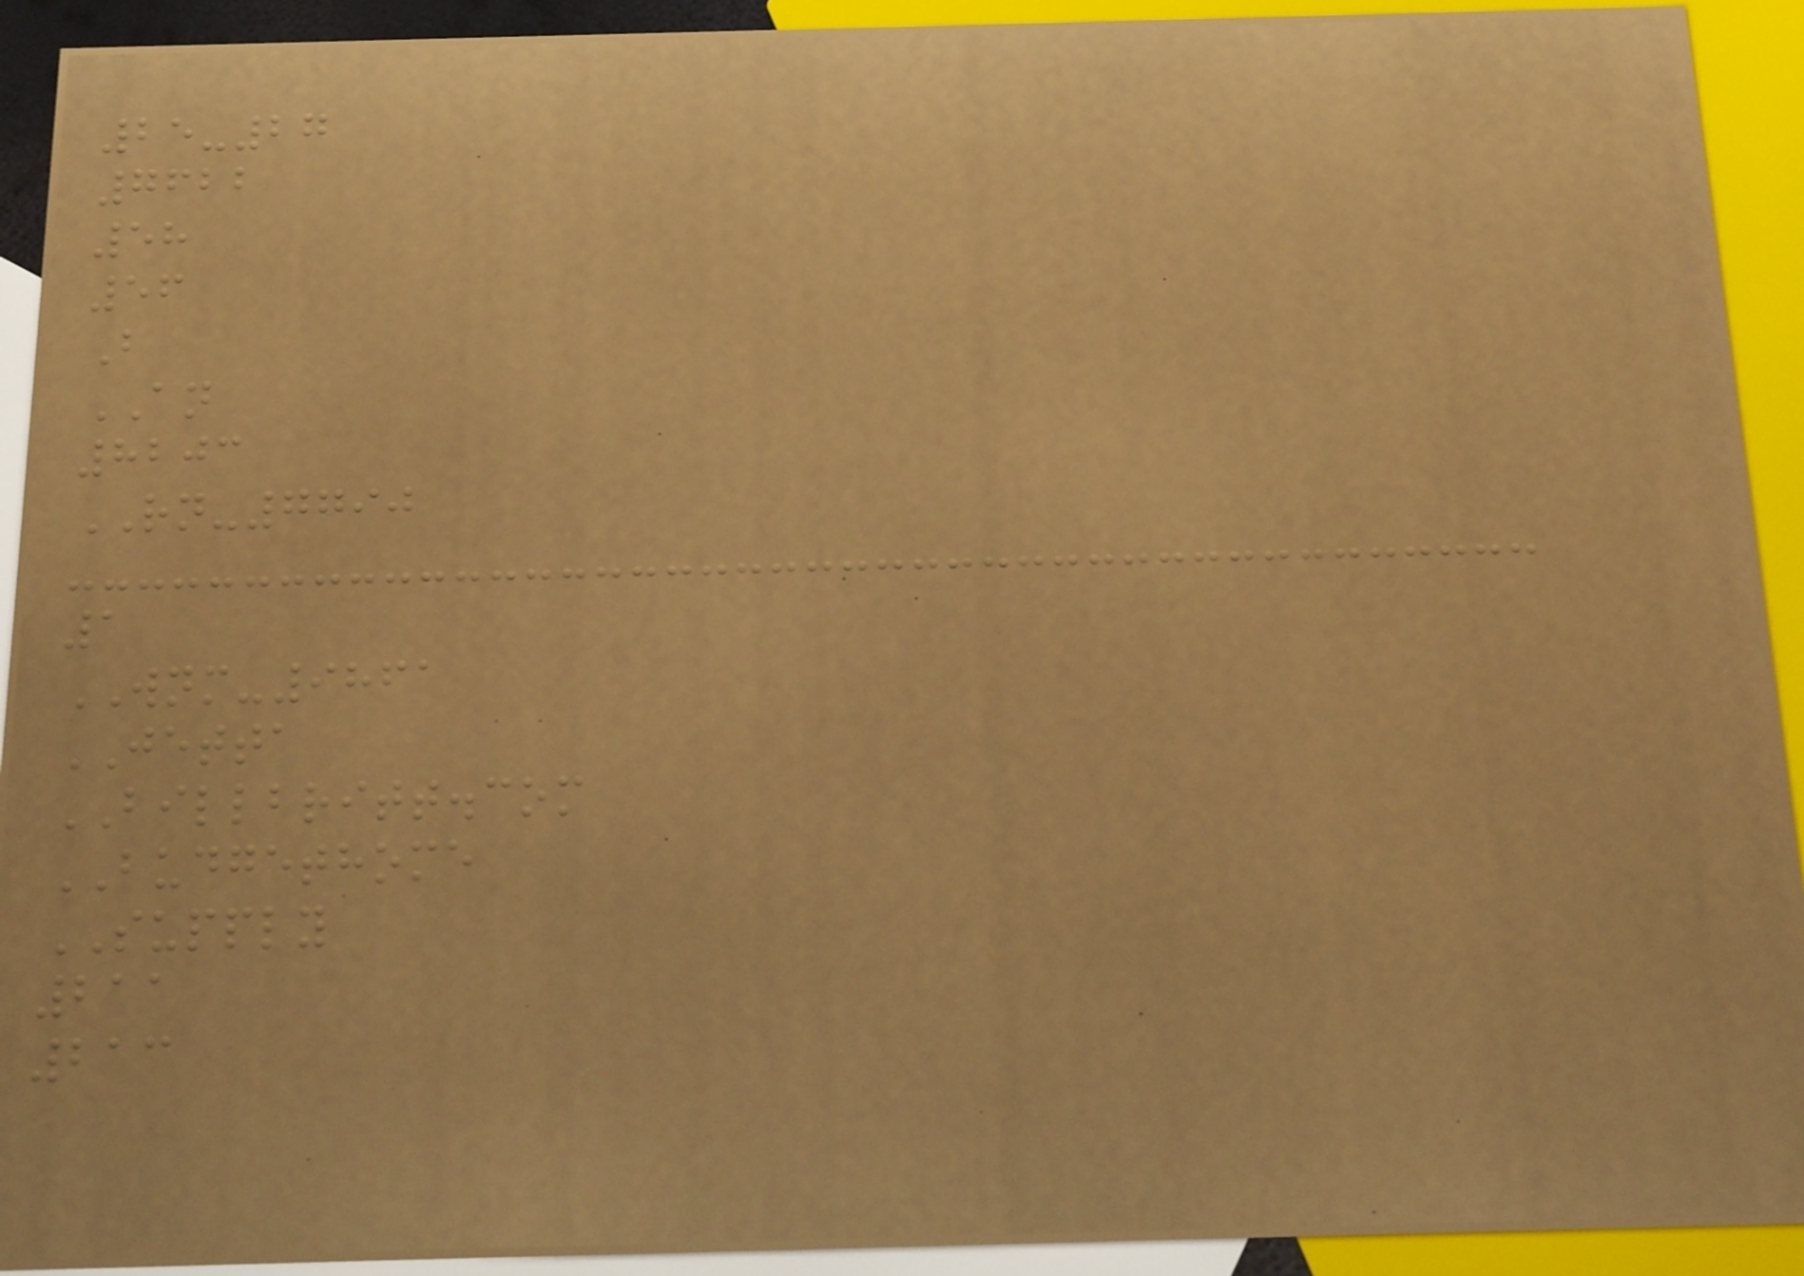25-27
7622
58
56
B
AN
8203
RN-7790
1
WNM-9861
JETTA
BILLBRITT.com
BUDGETHOME
SUPPLY
211
213
